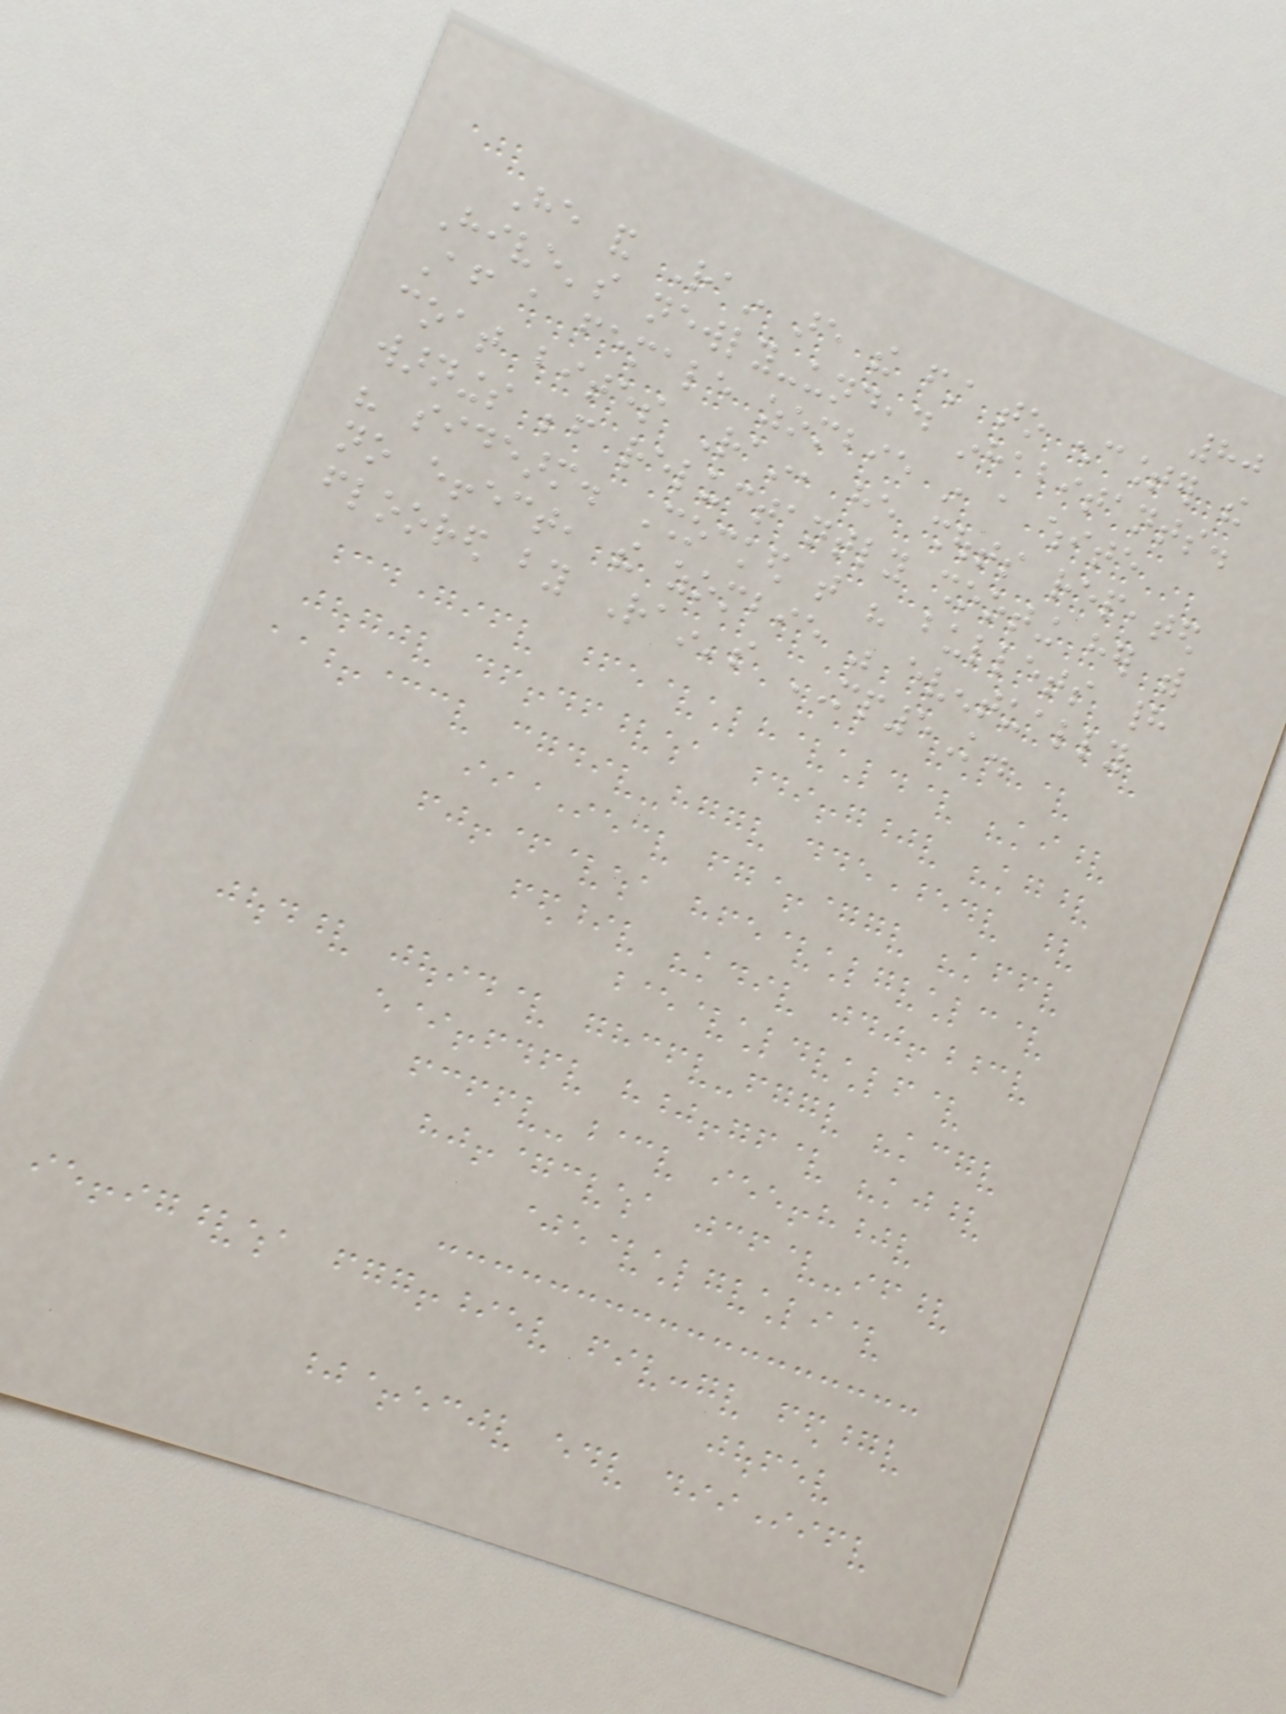80
He and Rain are the first to encounter the
Hive's newly-undead inhabitants.
After a female zombie in a white
coat bites Rain, he shouts repeated
warnings before reluctantly shooting her with
his sidearm. Shocked that his bullets had
no effect, the zombie was eventually
floored by Rain's MP5K.
